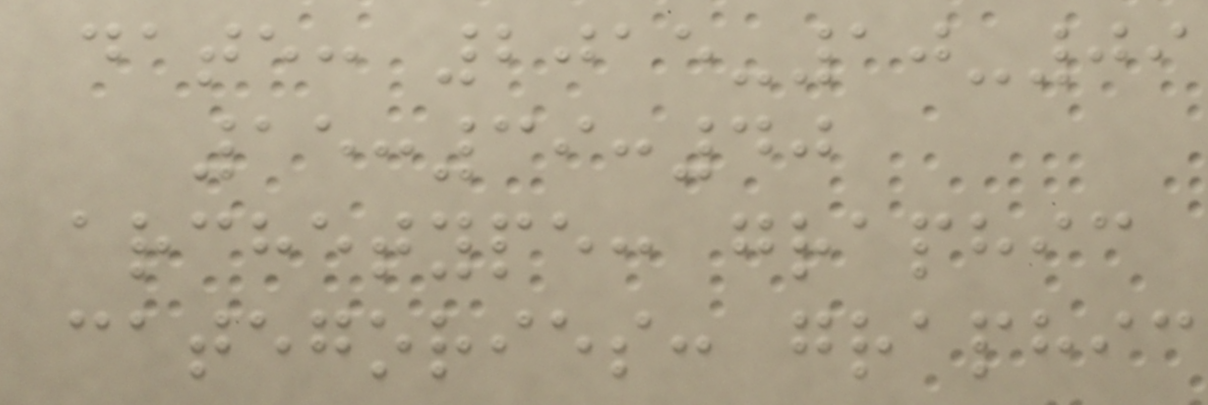date: 2015-10-09
15:39:40
archetype: graphic
categories: graphic
